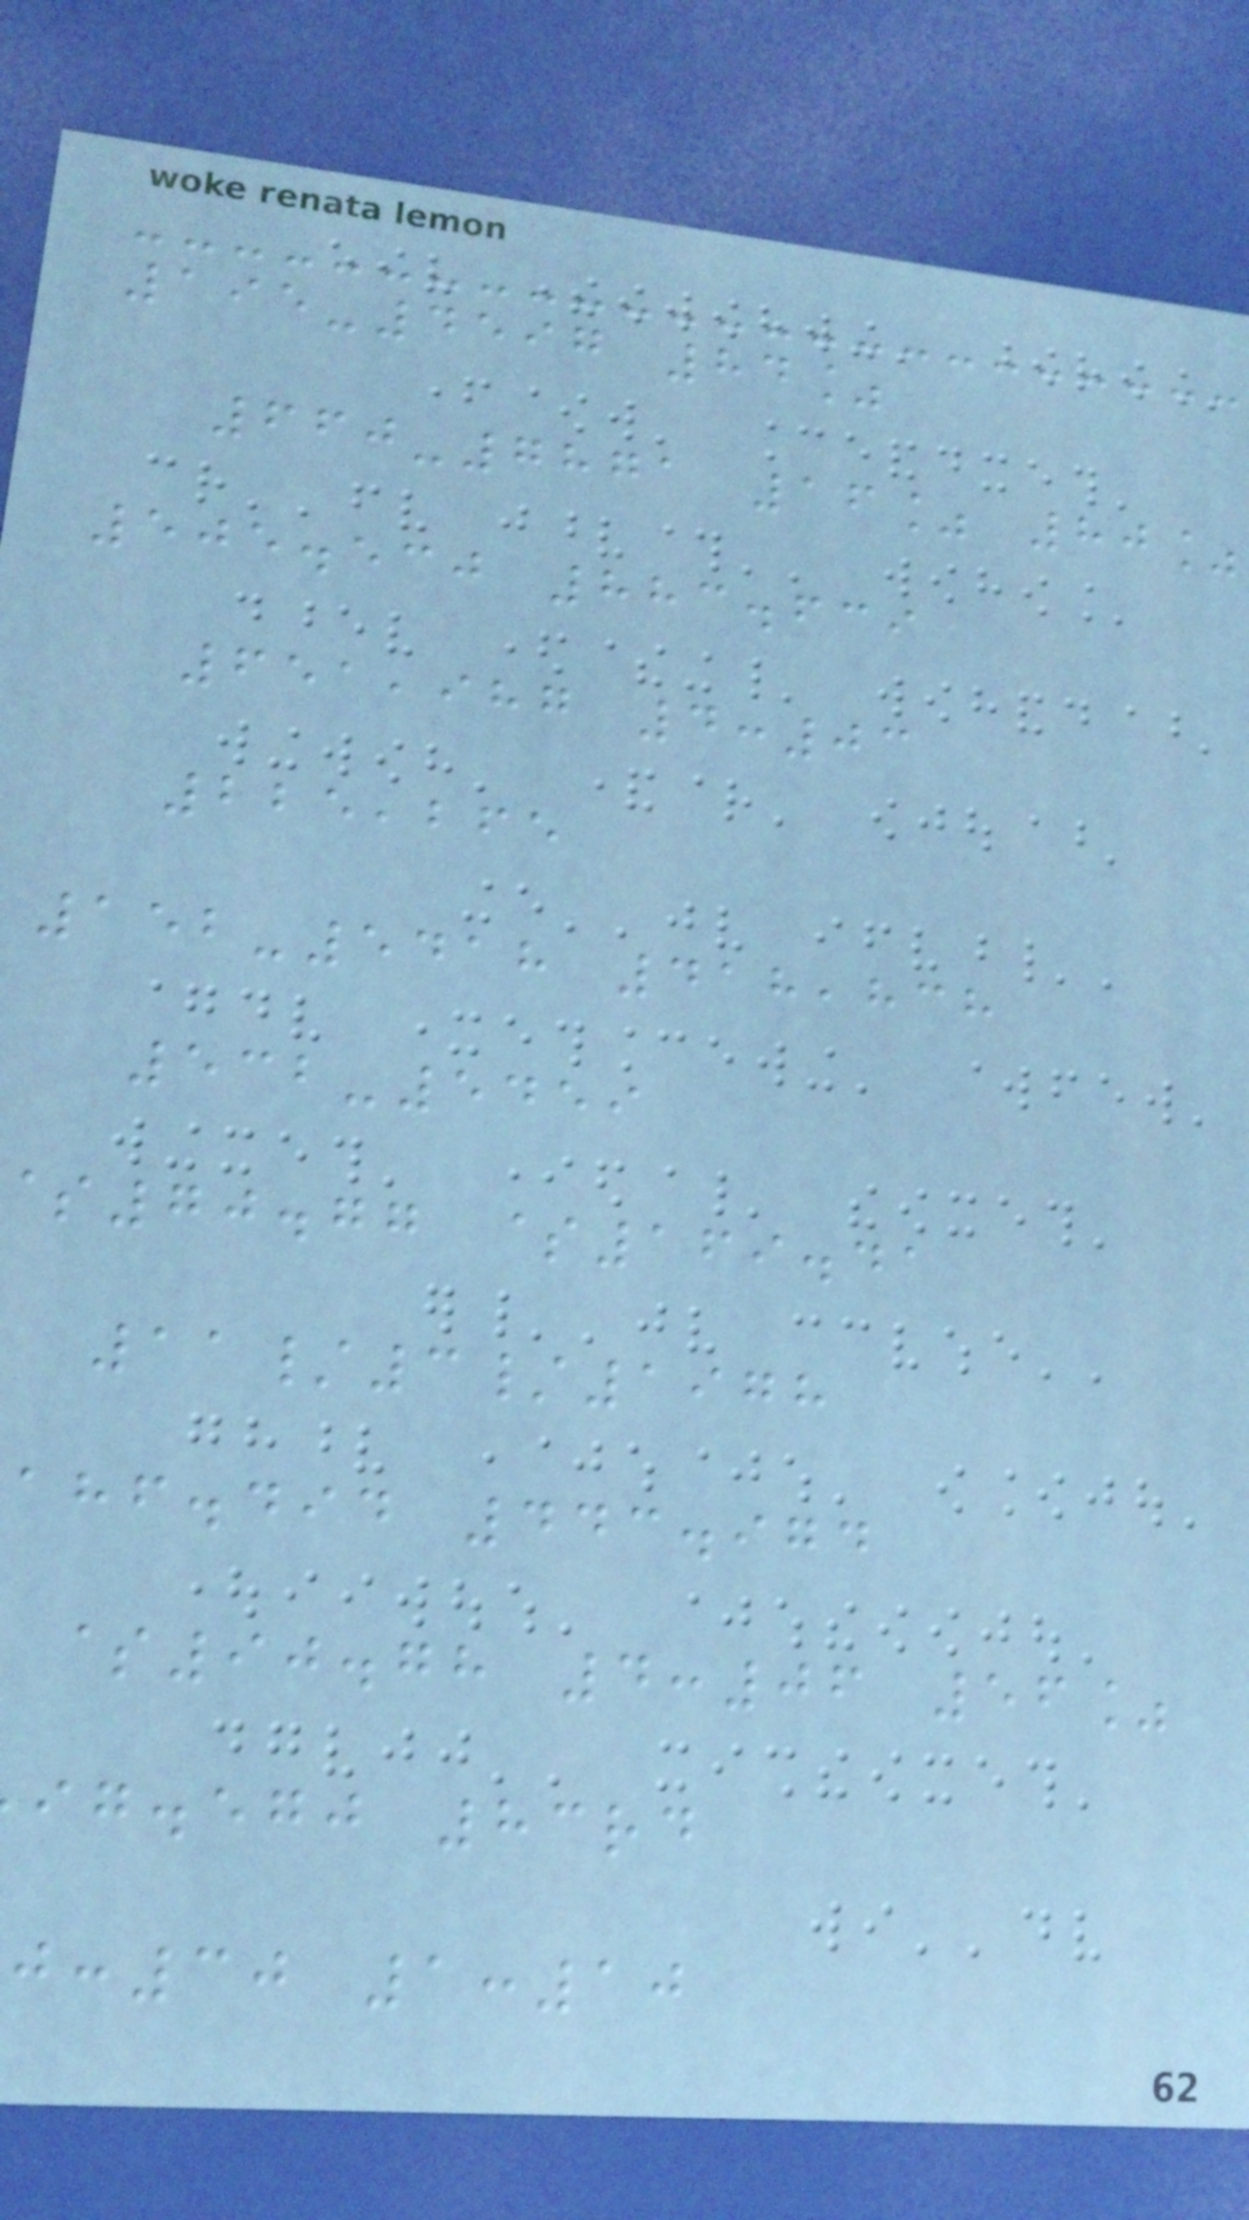195-4597 84%
660-7871 16% 80%
505.530 883.639
651,987 4:03
225,265
152-5418 418,838
532-5459
70.77 $169.41
11/3/1978
ahf.did 443.974
$90.78 4:06 56%
ig.egj 83rd
:30 1:10
